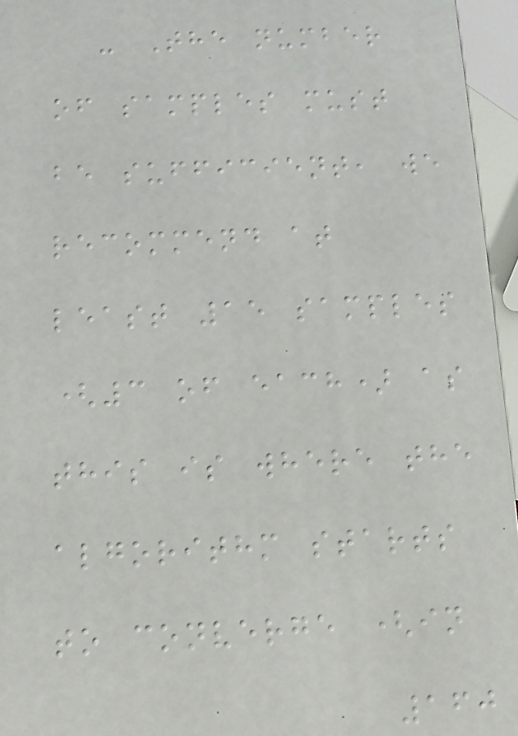- The number
of samples must
be sufficient, we
recommend at
least 15 samples
(3 of each) as
this is where the
algorithm starts
to converge (in
160
